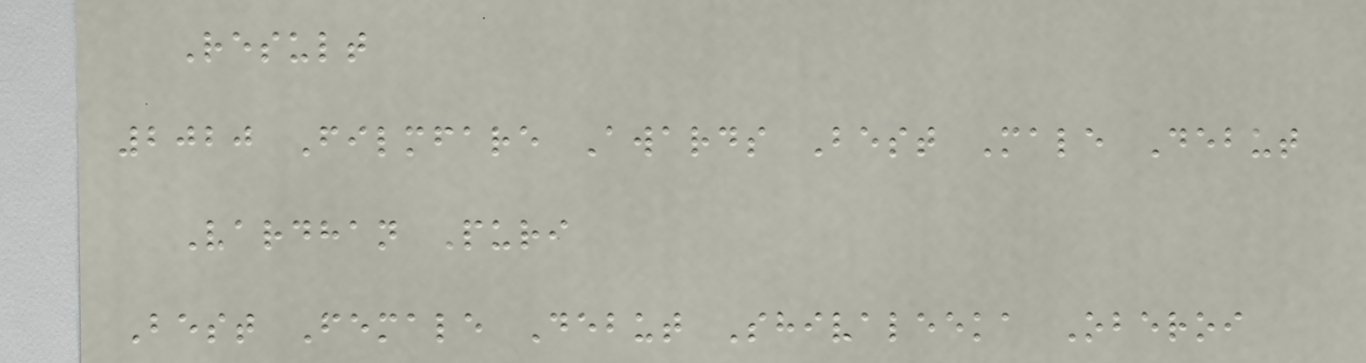Result
2020 Filmfare Awards Best Male Debut
Vardhan Puri
Best Female Debut Shivaleeka Oberoi
